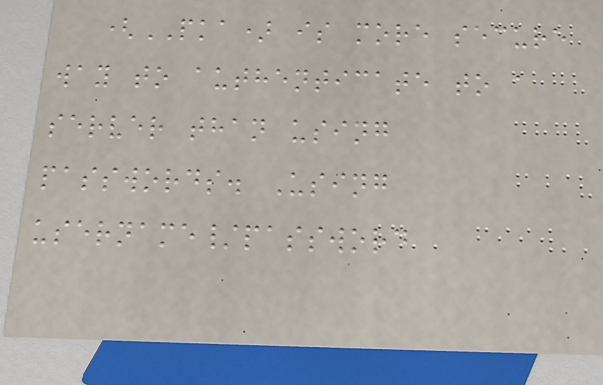(PKA) is more secure
way to authenticate to a
server than using
passwords. Using
username/password
